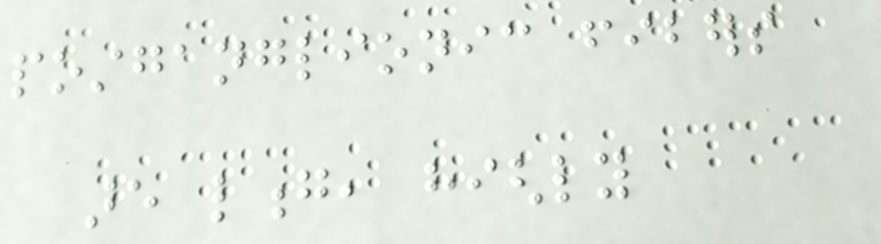postganglionic fibers
are long, highly
